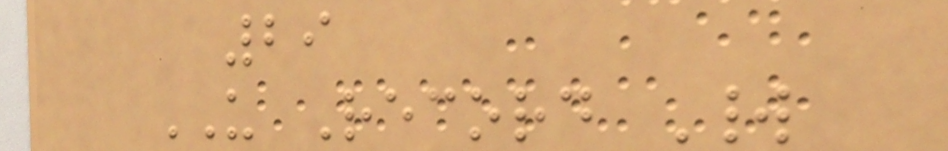29
US Record World
